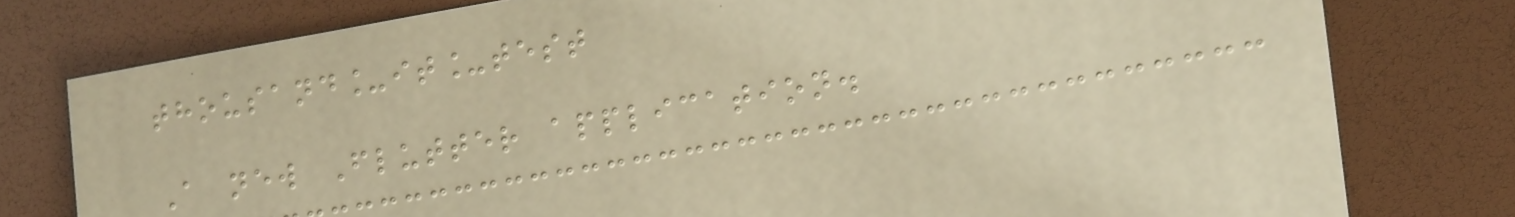thousand_it_test
A new Flutter application.
